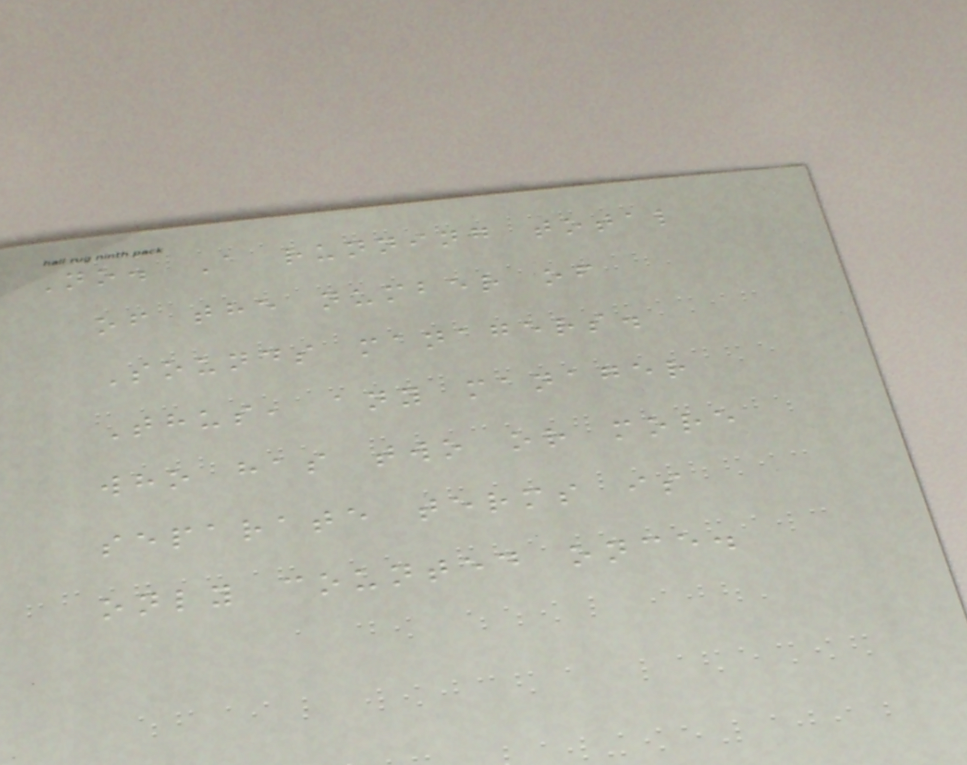No. A running total
of the number of
Sounds managers.
Thus, any manager
who has two or more
separate terms is
only counted once.
